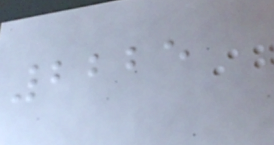2225
